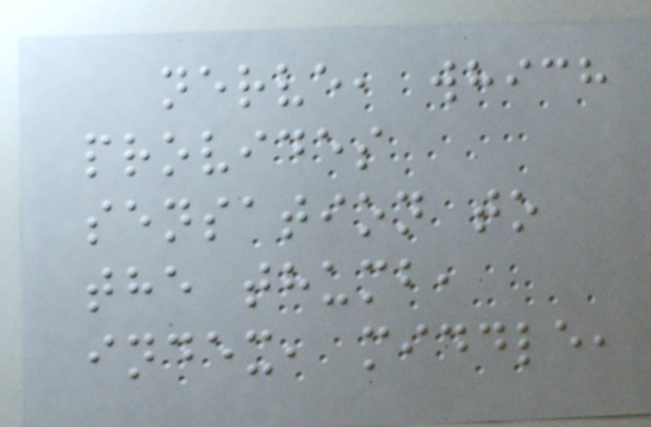nerve, which
provides
sensation to
the thumb,
index, middle,
